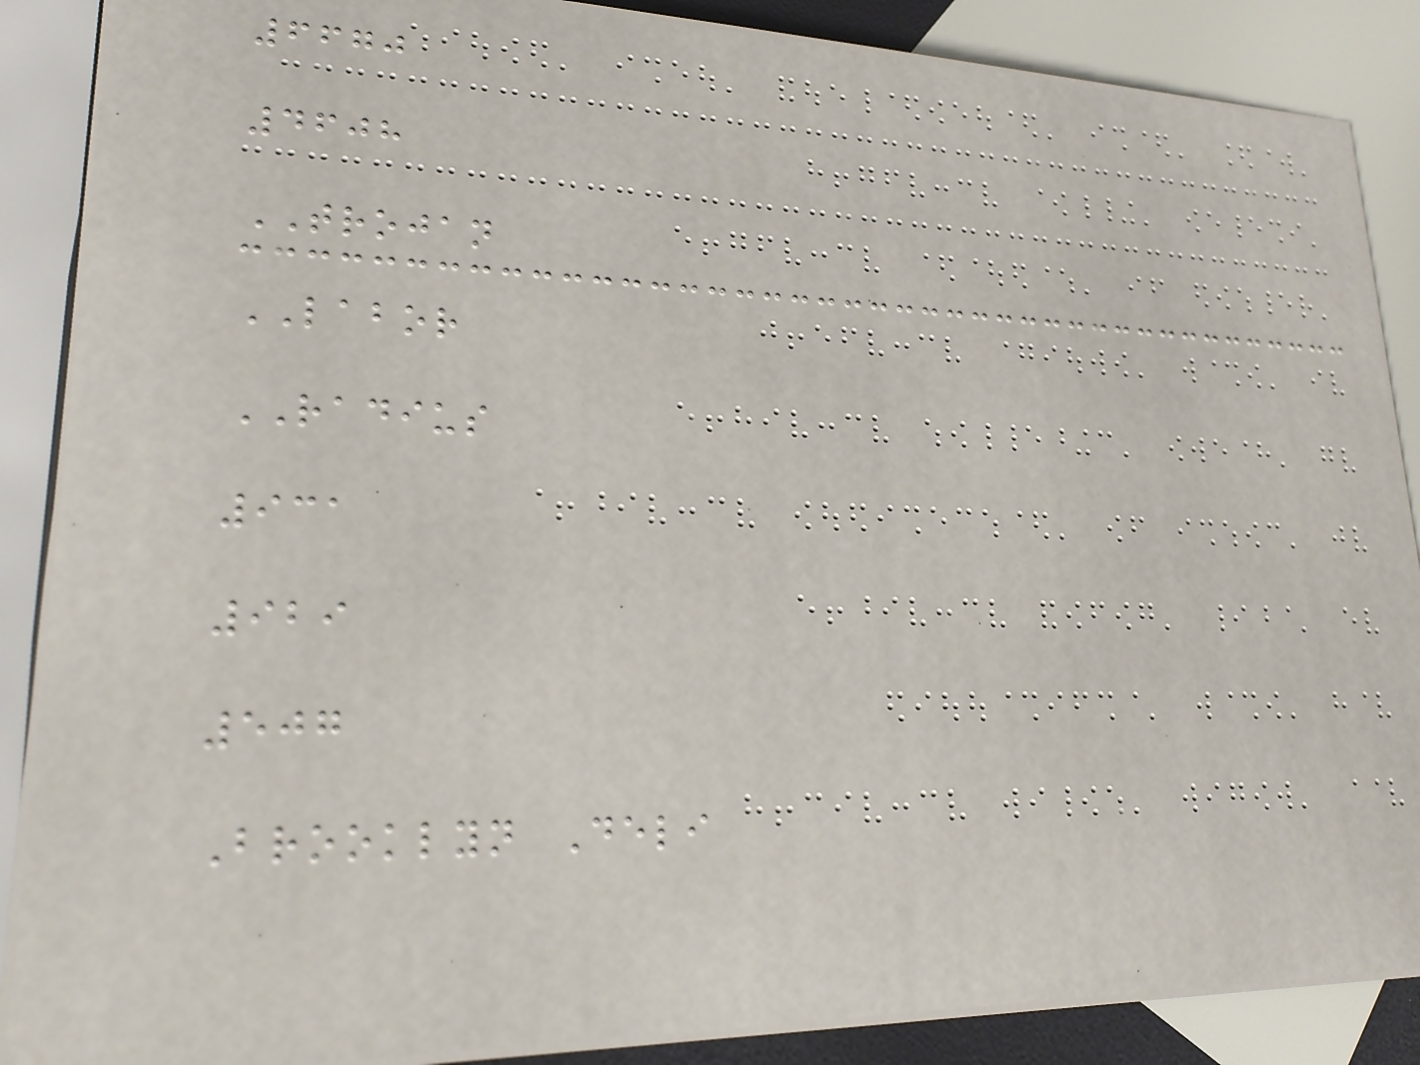6670
4608
TROJAN
LABOR
RADIUS
931
929
507
Brooklyn Deli
